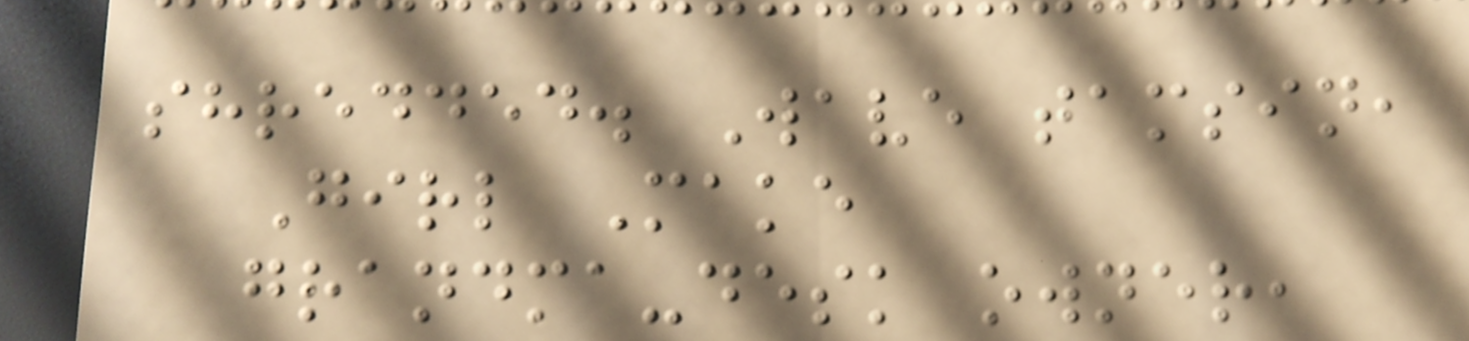shredded. Wave tamsin,
Girl Make
grandma-desk owner,
